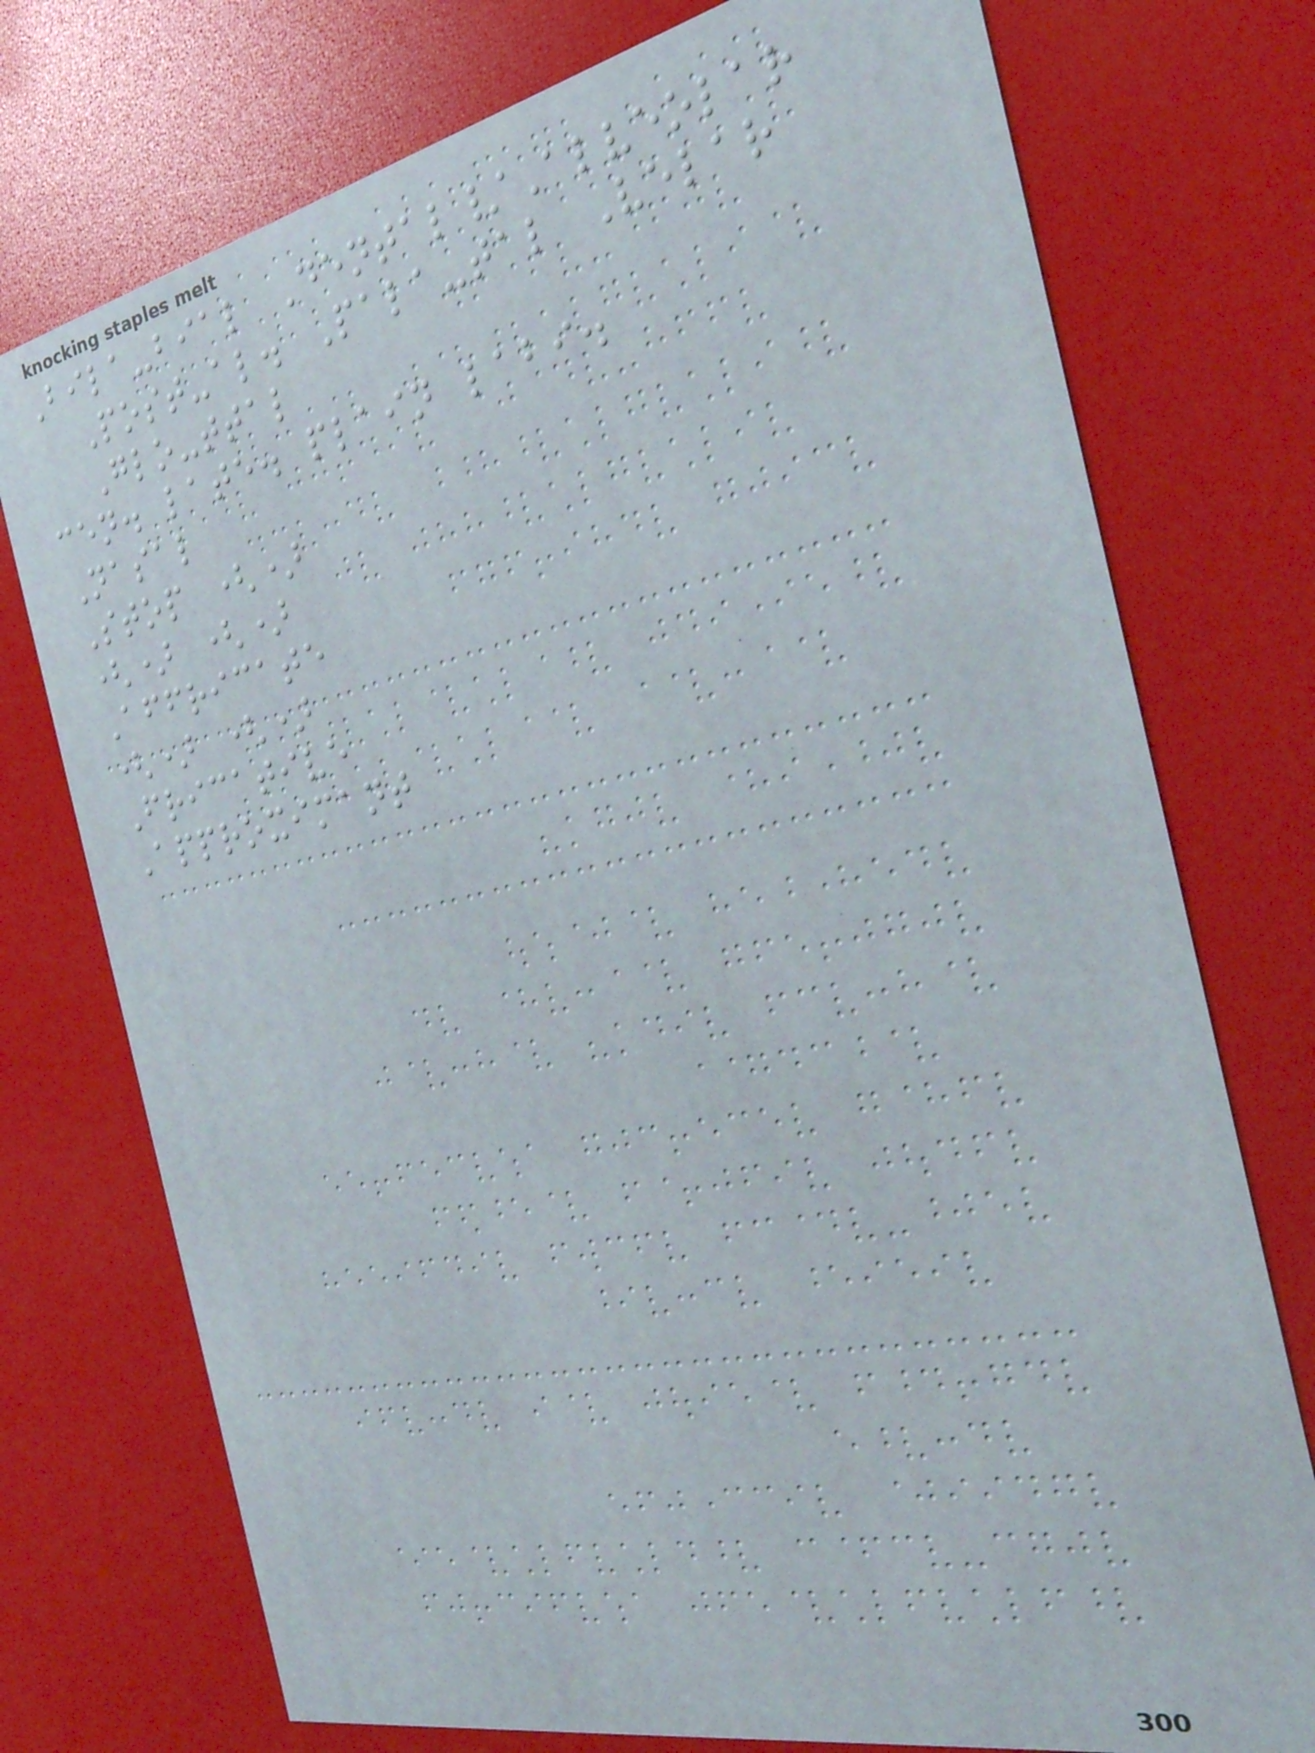Bila-bial Dental/Alveolar
Post-al. Pala-tal Velar
Glo-ttal
cen. late. plain labi.
Nasal
Stop ()
() ()
Affricate
() ()
Fricative
Approximant
